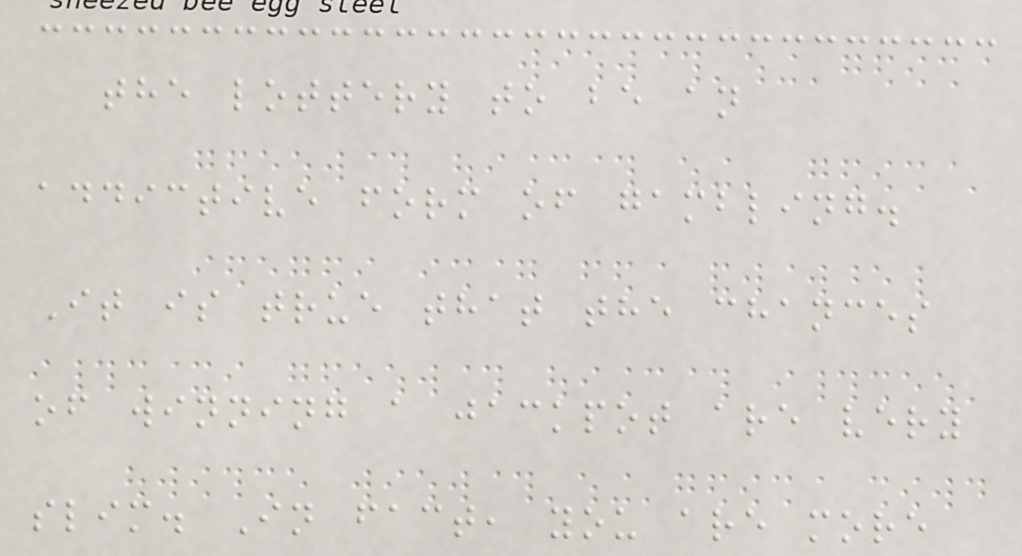the lottery to be an
addictive form of gambling.
It is true that the chances
of winning a jackpot are very
slim. In fact, you are more
